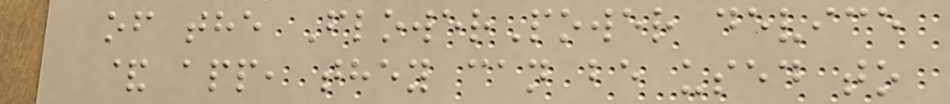of the FlowerPower device
& app, they can be used to
